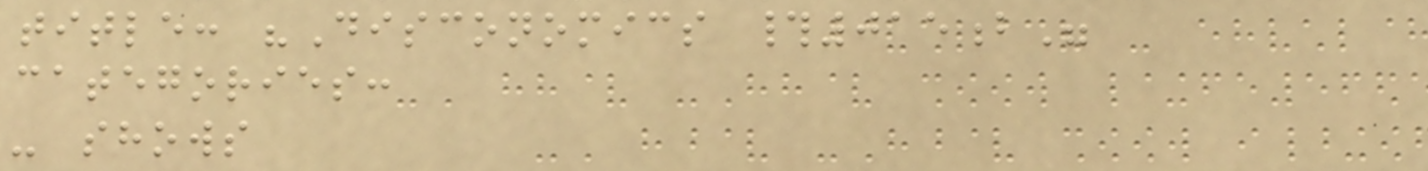title: "Disconomics #015b"
categories:
- shows
